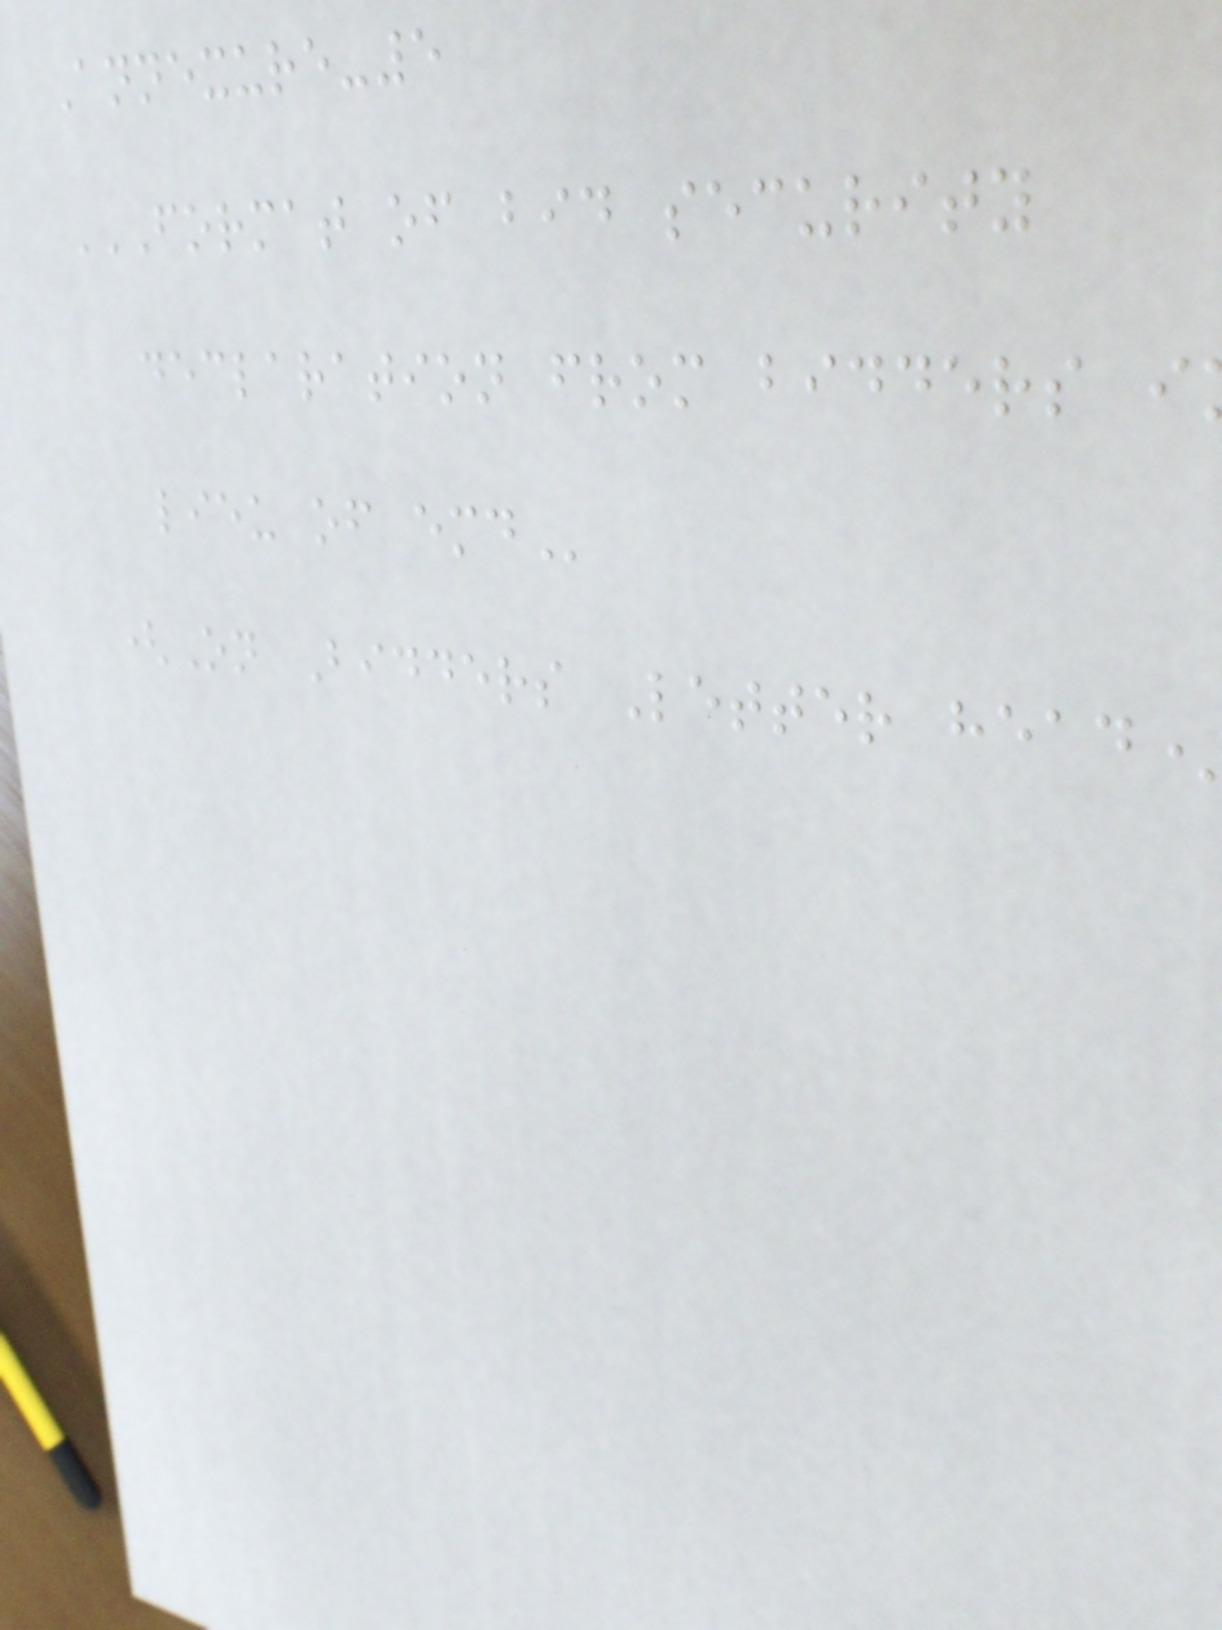Annexure-5
FORMAT OF BID SECURITY
declaration from bidders
lieu of
(On Bidders Letter head
